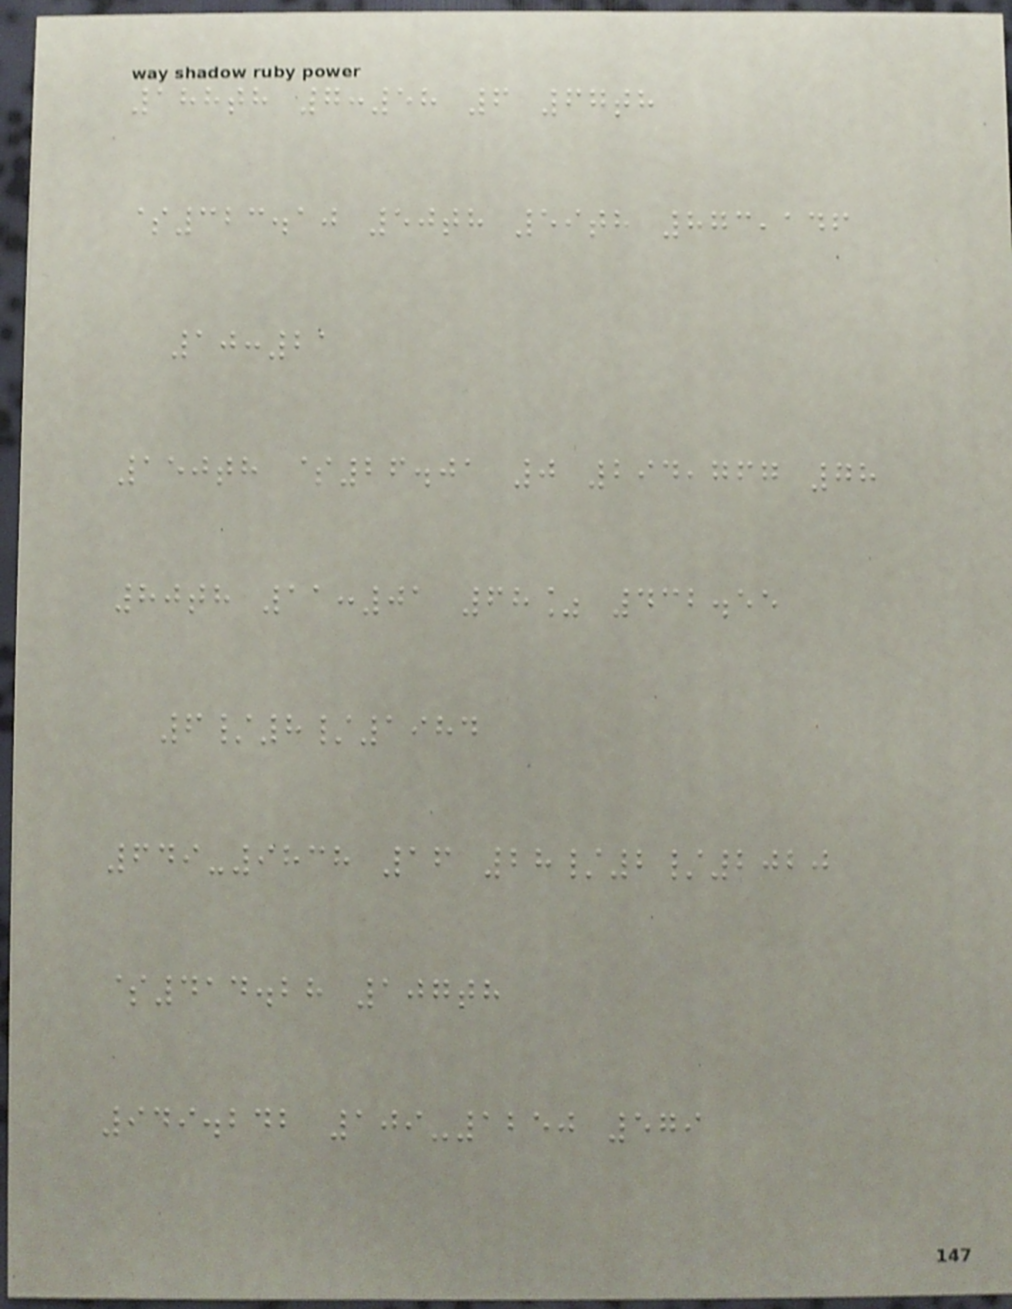188th 7:58 6 67th
$323.10 50th 59th 873,146
10:21
150th $26.01 0 294,767 78
80th 11:01 68% 432.55
6/8/1984
649-9838 16 28/2/2020
$414.28 107th
949.242 109-1250 579
